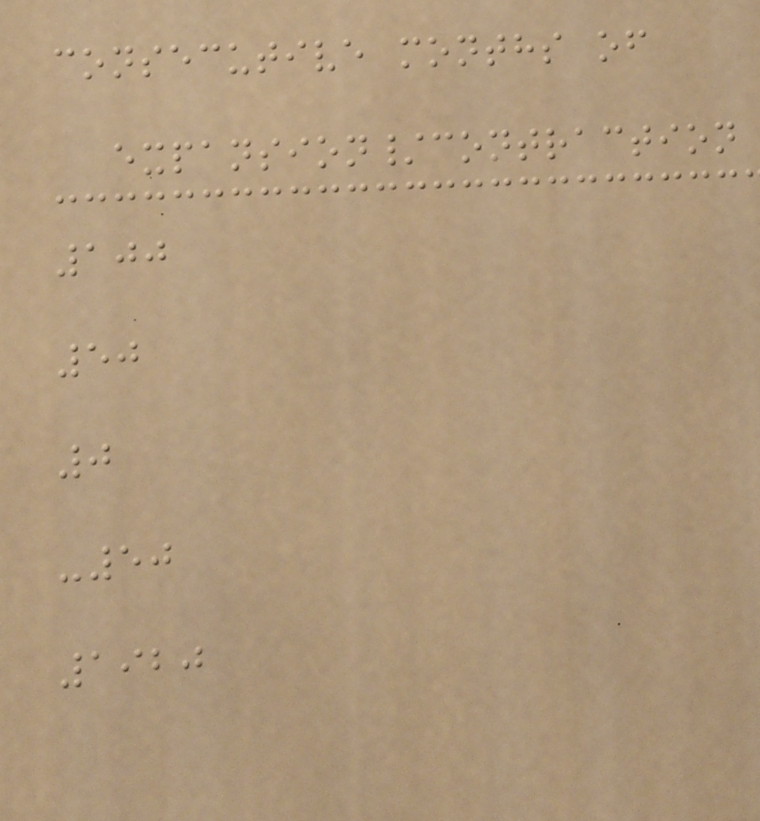consecutive months of
expansion/contraction
100
50
0
-50
1920
